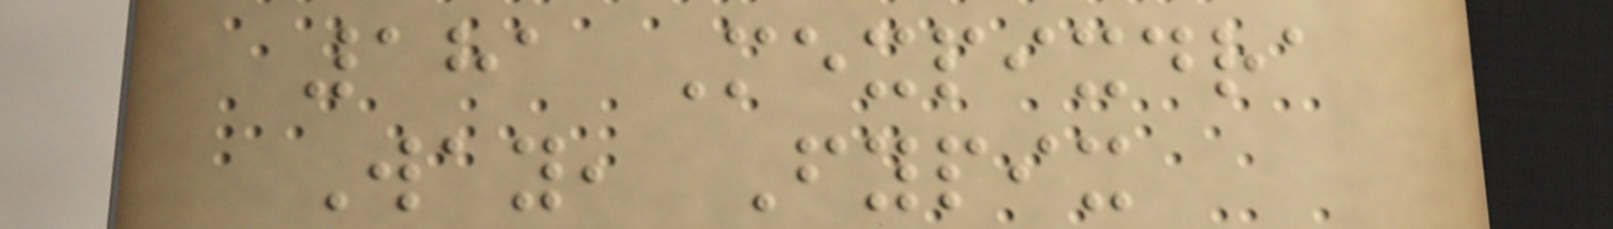181 Mexpixdra
Way, Fypix
